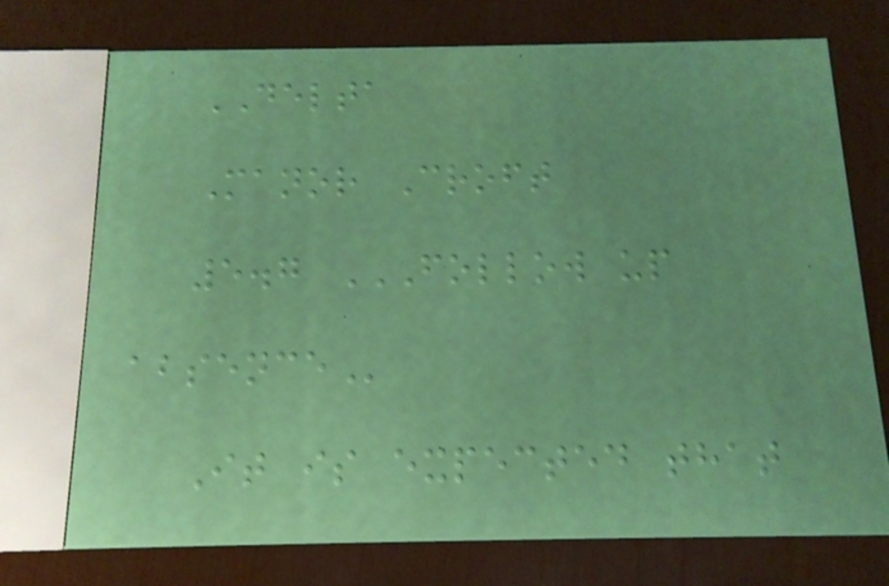DELTA
Manor Croft
5.7 FOLLOW UP
ABSENCE
It is expected that
